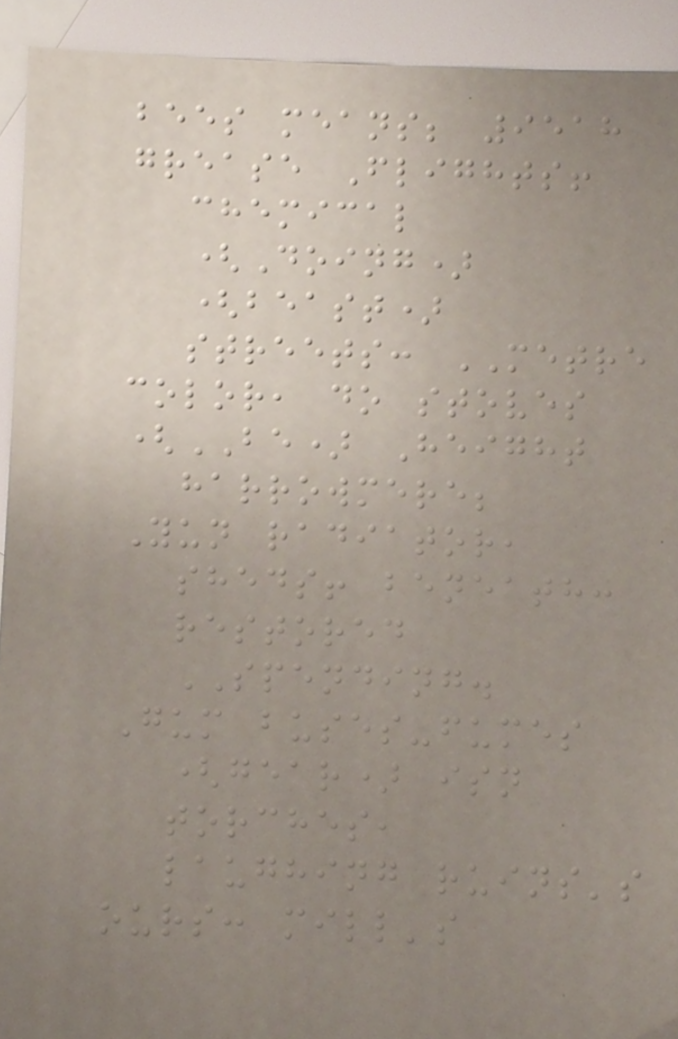bees means; 9518
grease Flights!
chemical
(Doing)
(beast)
streets: METRE
color, do stoves
(BE) Height
harrowmere;
Yun radiator,
sheds! beneath:
restored
SPENDING.
Gum buses-fumes
(gear) isn
torches,
laughing ruins's
ours: mill's
